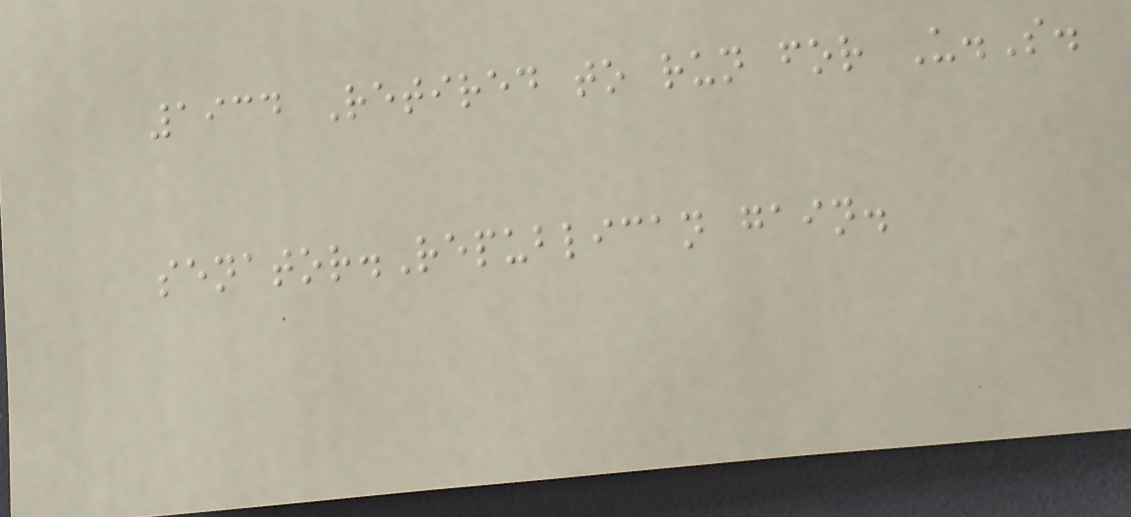1934 Retired to run for U.S.
senator.Republican gain.
